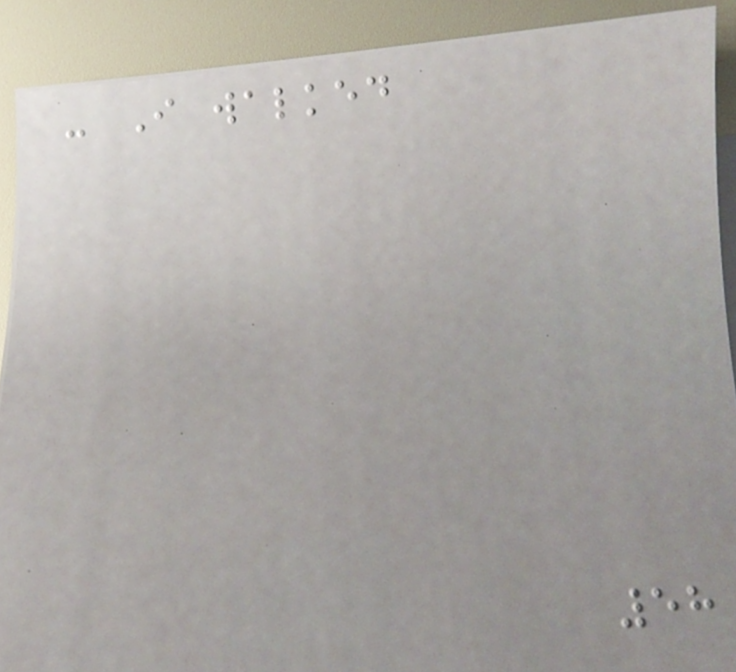- I walked
58
